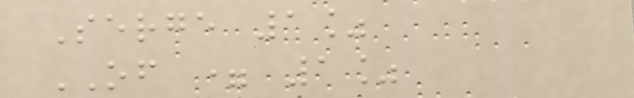Serge 1%
OF = 1%
